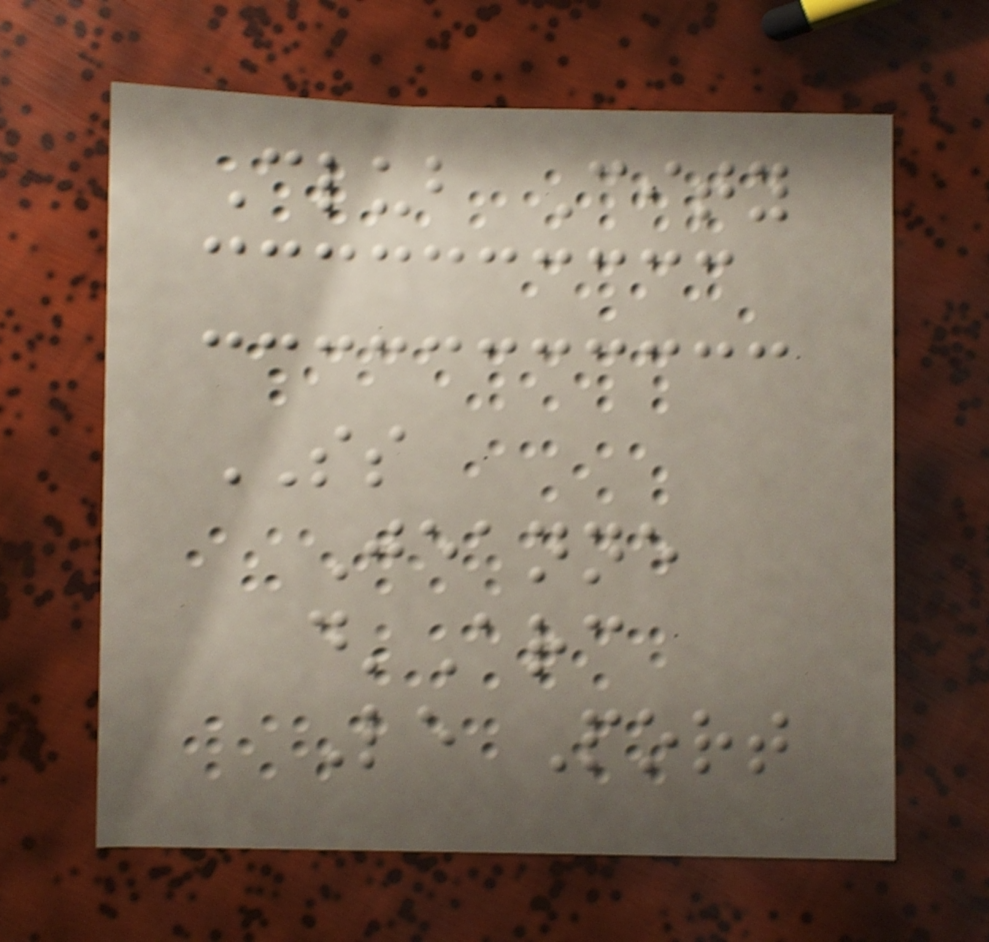Club City
SS
Jeanne
d'Arc
Le Port
